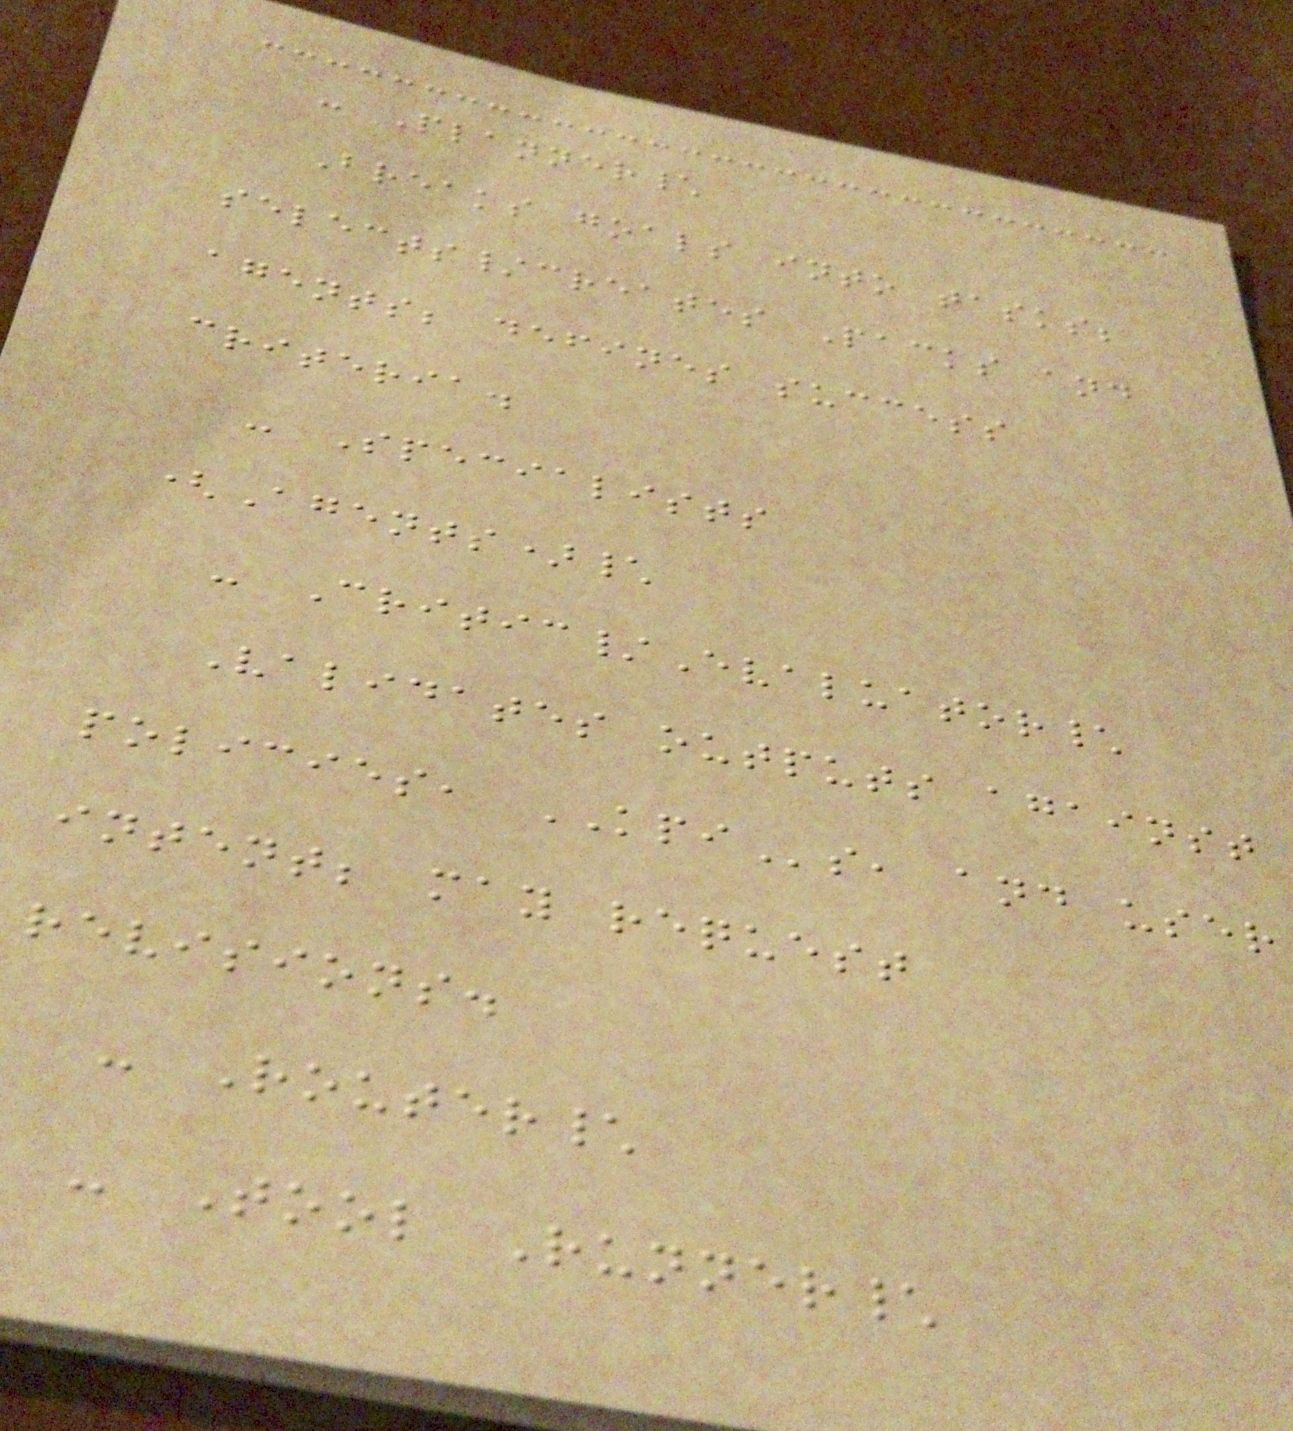- Planner\
Breaks goals into tasks;
selects/creates Packs and
agents; defines success
criteria.
- Specialists
(Agents)\
- Critic/Evaluator\
Validates outputs against
policies, KPIs, and user
intent; may request
revisions.
- Router\
- Tool Runner\
